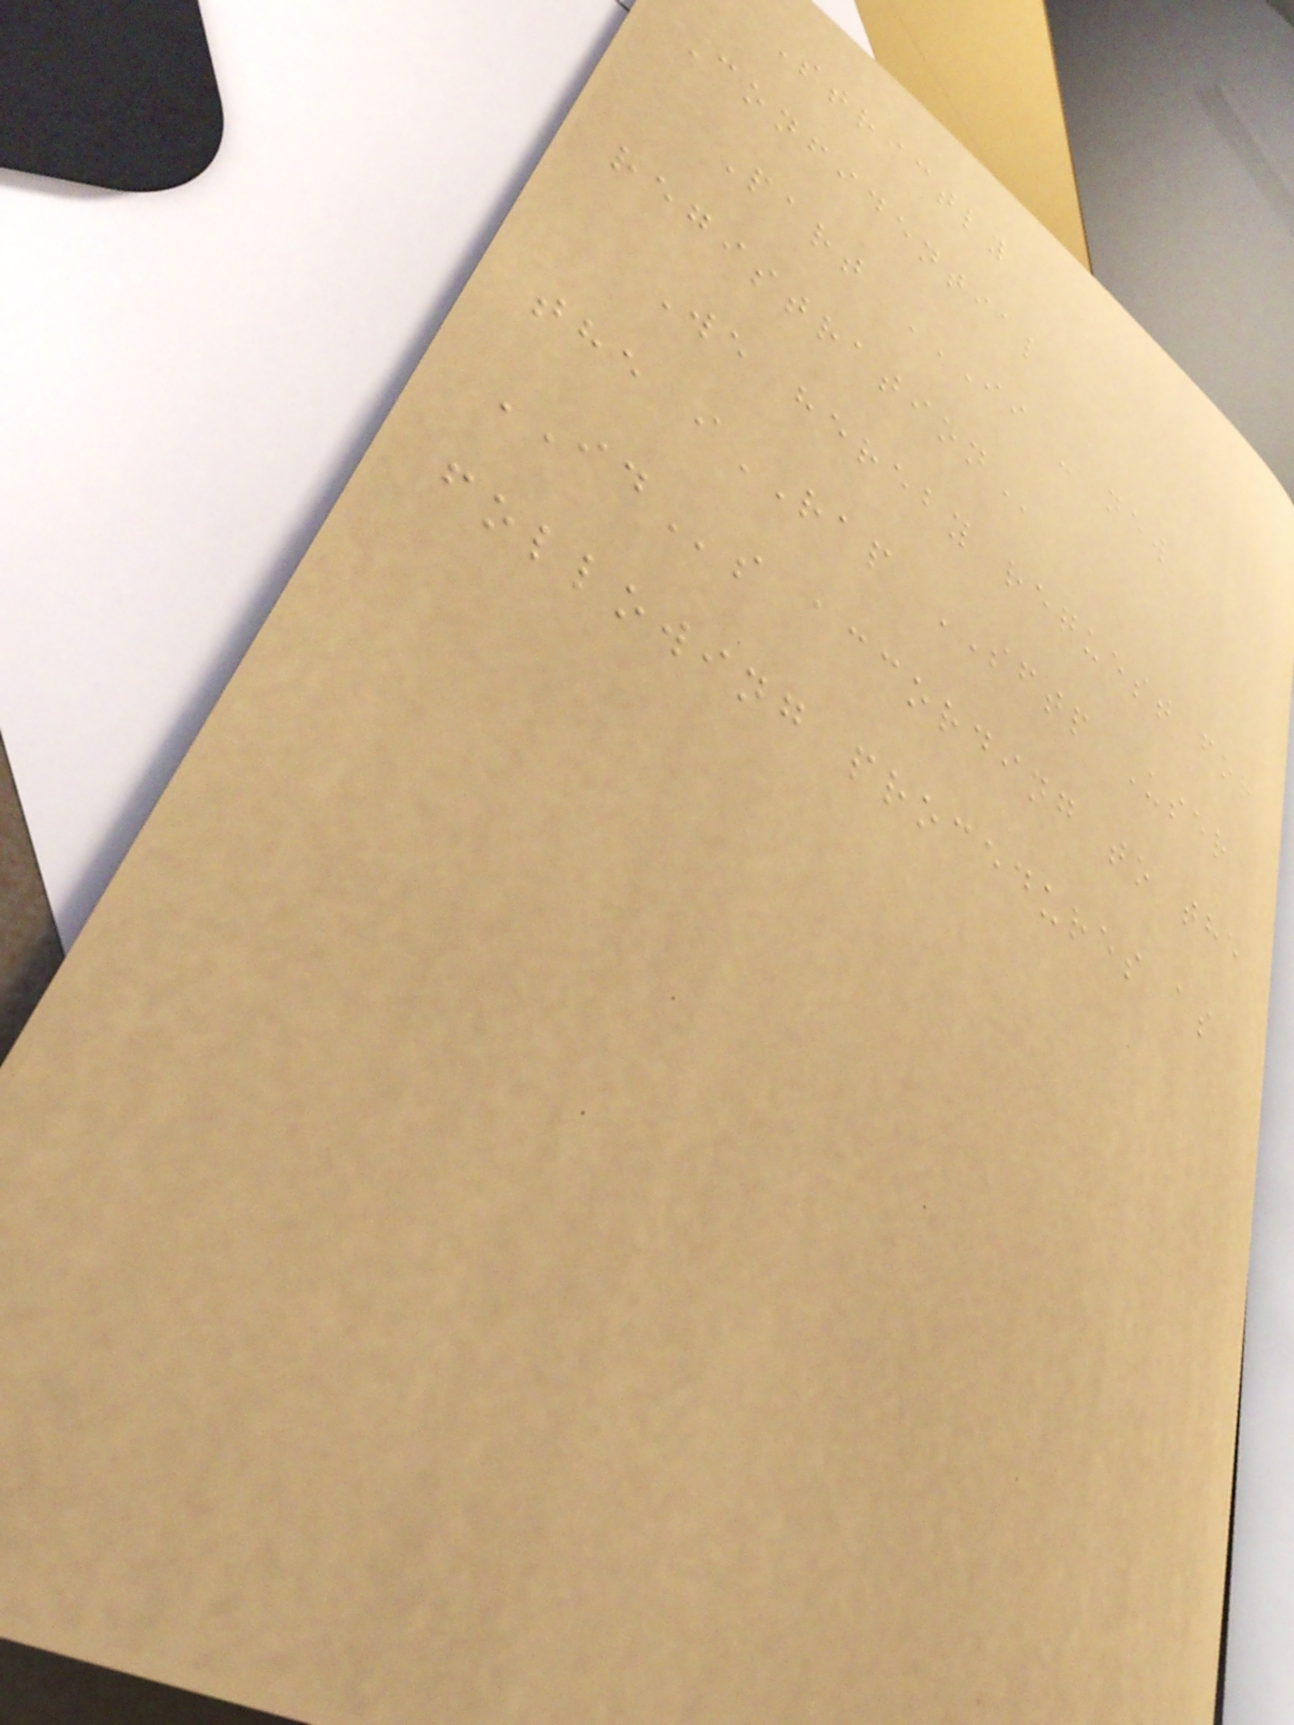Strictly
Confidential
Part II - NEW
REGISTRATION
We hereby request for
the iRAP SFTP User
IDs according to the
following procedures as
